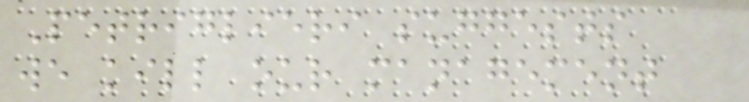Petriglieri suggests
we kill our management
